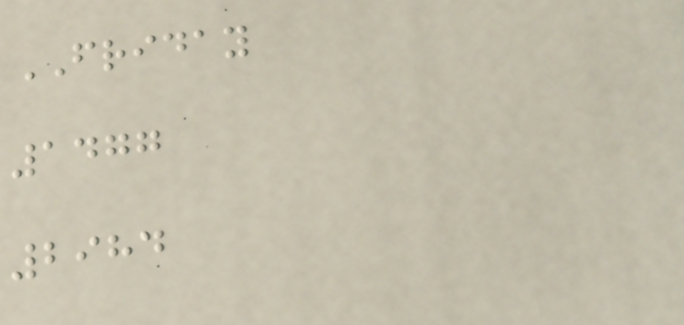FRIDAY
1477
2984
